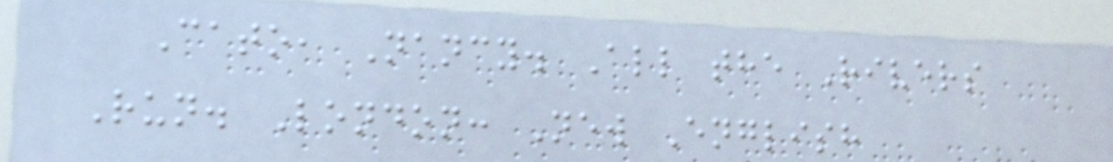Cato, Nancy. All the Rivers
Run. London: New English
